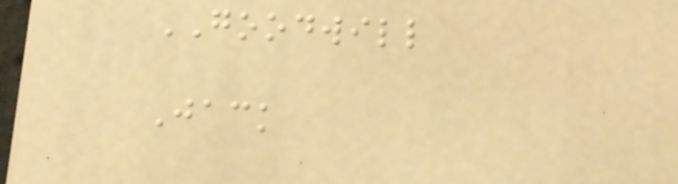GOODWILL
Jack
